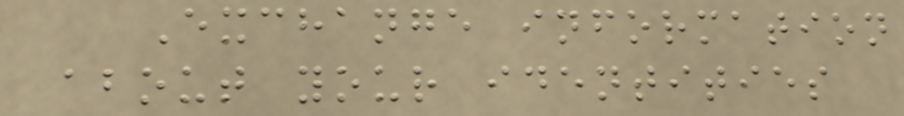Exchange information
about your identities
